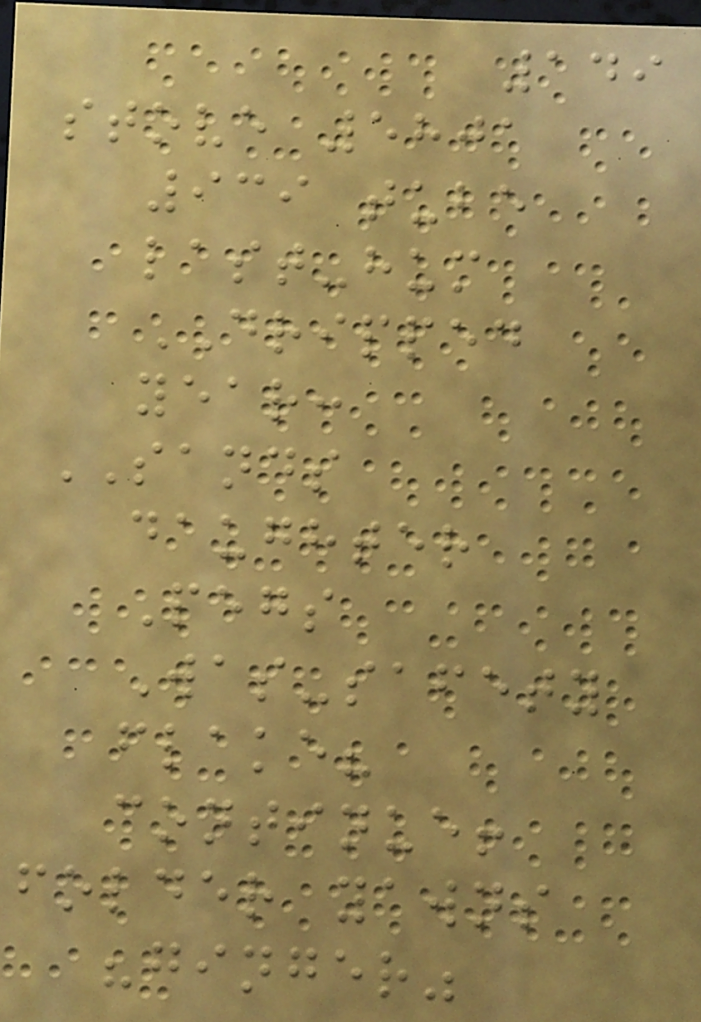149
stove 5801
939 tube
last-hum
DRIPPED
year:
SANDS
daughter
Pegs
Was-safety
flake?
continue!
folder yawns
"ginger"
